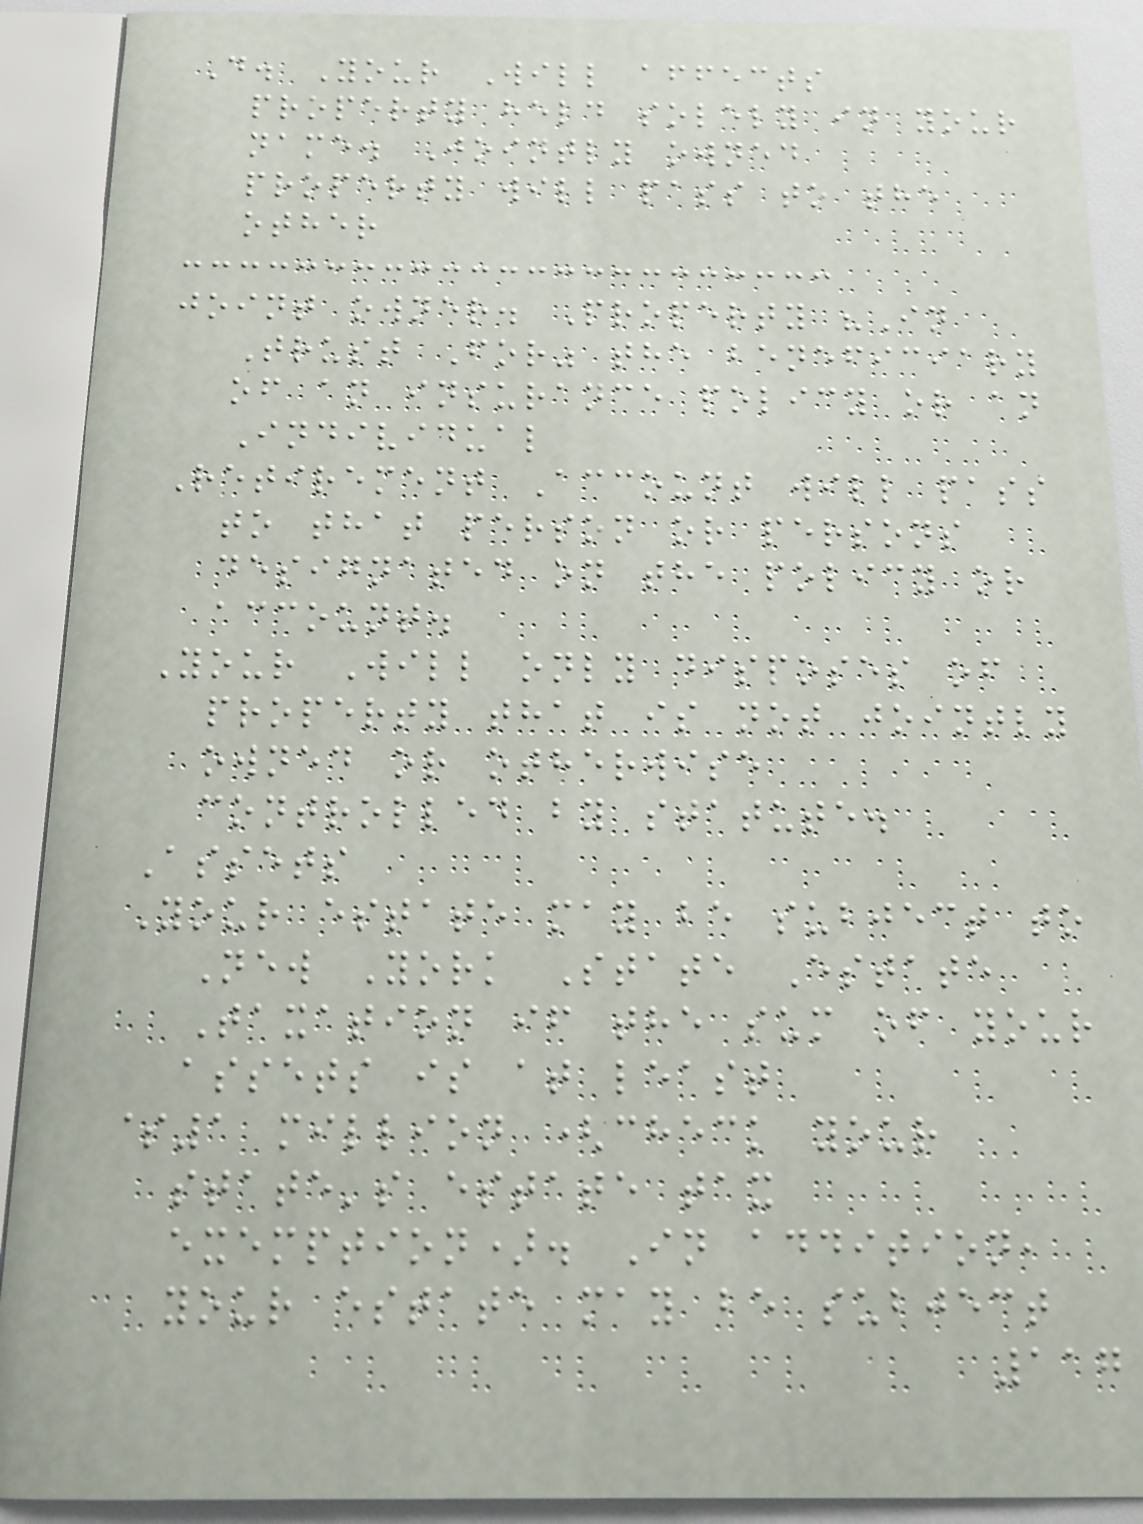D. Your Will affects
property held solely in your
name. Jointly owned
property will pass to the
other
joint owner. Property "In
Trust For" the beneficiary
of an insurance policy or an
Individual
Retirement Account will pass
to that person or persons
designated on the policy or
account.
Your Will only disposes of
property that is not jointly
owned or otherwise
controlled by statute.
Assets
Your estate may be subject to
New York State Estate
Taxation if the sum of your
assets is at least
$1 million (check your
state's estate tax
exemption). In addition,
your estate may be subject
117
